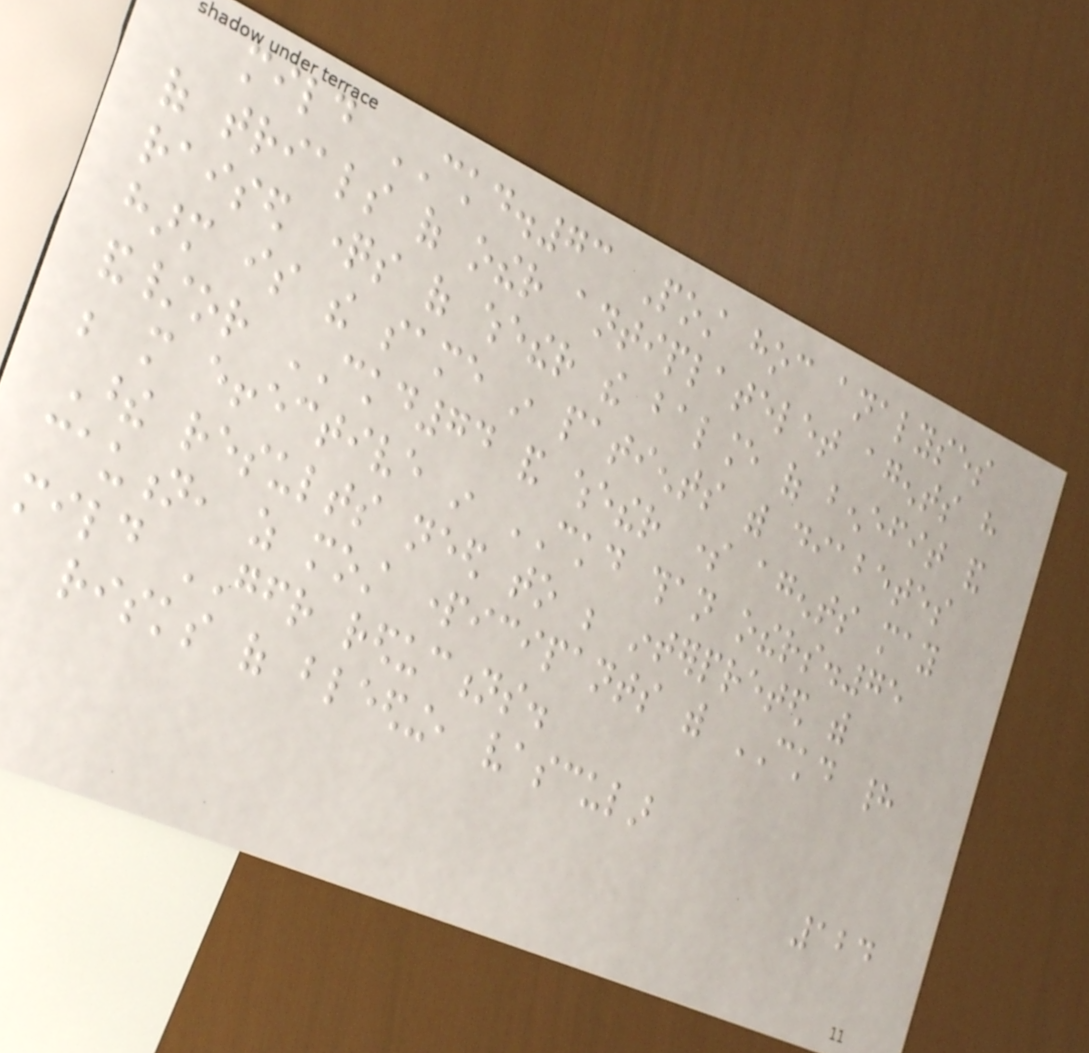mild CKD.73 Post hoc analyses
of trials of other antiplatelet agents have
raised questions of whether the balance of benefit and
harm is the same in patients with diabetes
and/or CKD74 and whether some agents may
be more effective in CKD than others.75
These results need to be interpreted with
caution, as most participants with CKD had
mild GFR reductions.
risks of bleeding, vascular
124
